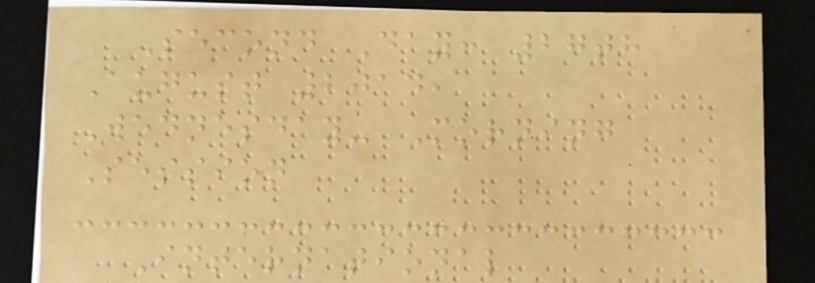Second Day: 27th
August 2014,
Wednesday- Morning
Session
International
